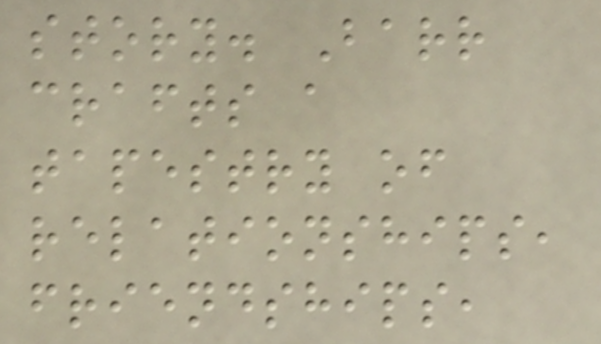story. Barr
crafts a
tapestry of
relationships,
friendships,
